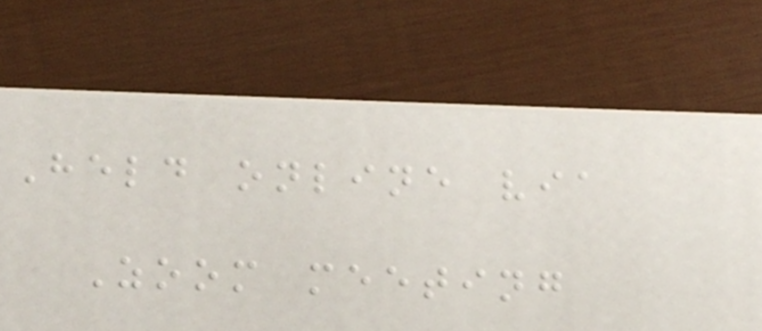Held online via
Zoom meeting
